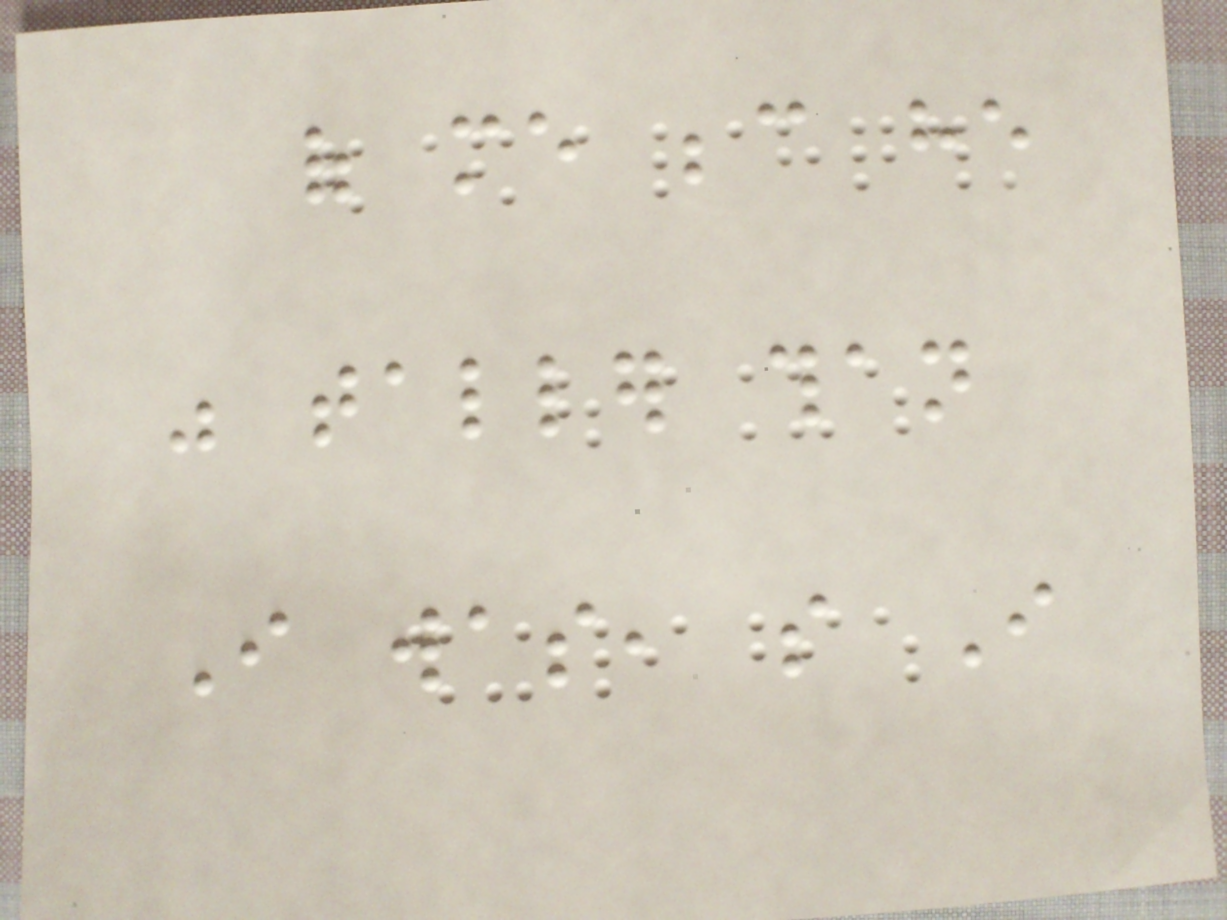of me because he
was taller than
I was, so I
